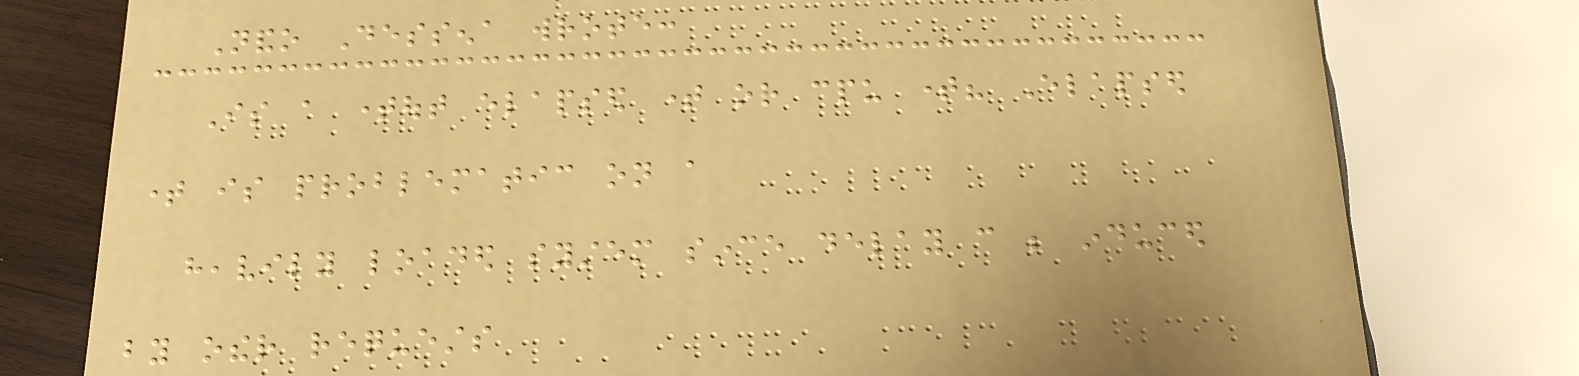Nando Dessena wrote:
Is a timeout elapsed time or cpu time? Elapsed
time is problematic on a
heavily loaded system since delay can be induced
by other requests
